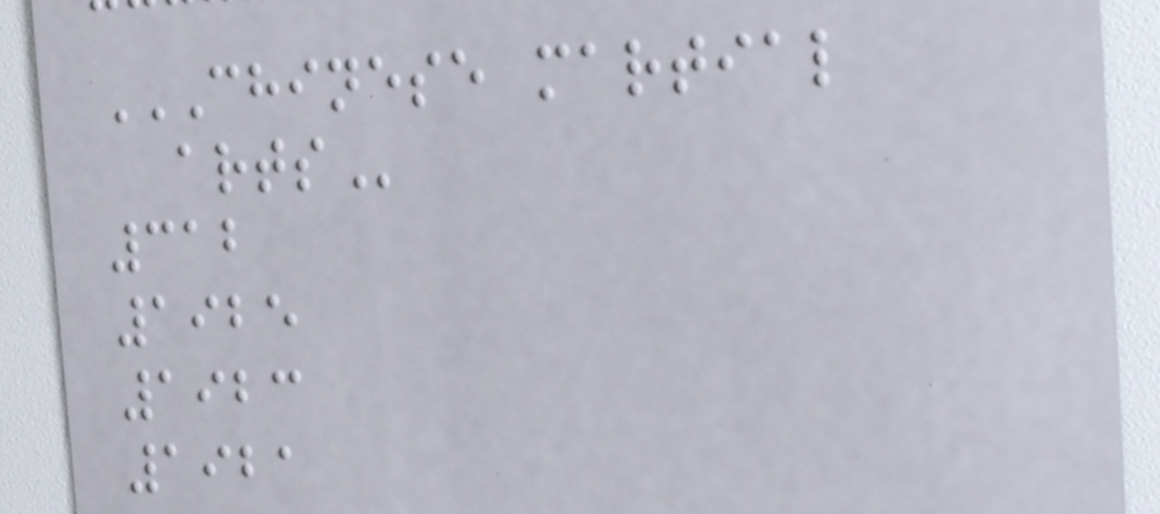CHINESE MARTIAL
ARTS
312
1925
1923
1921
